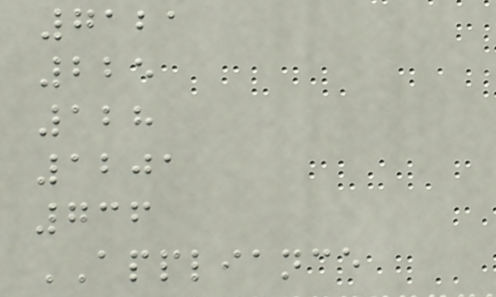7121
225
128
1201
736
APPLIANCE
